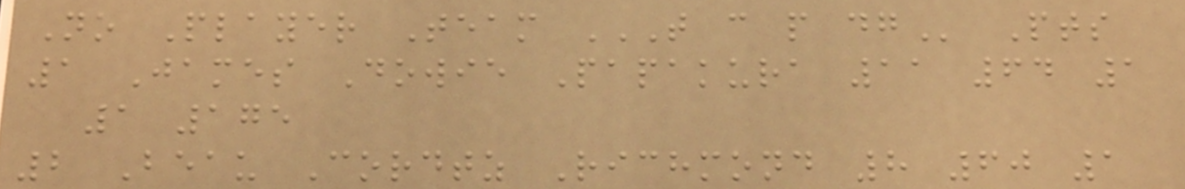No Player Team T C P DG Pts
1 James Dowie Papakura 11 64 1
1 175
2 Beau Cordtz Richmond 8 60 1
